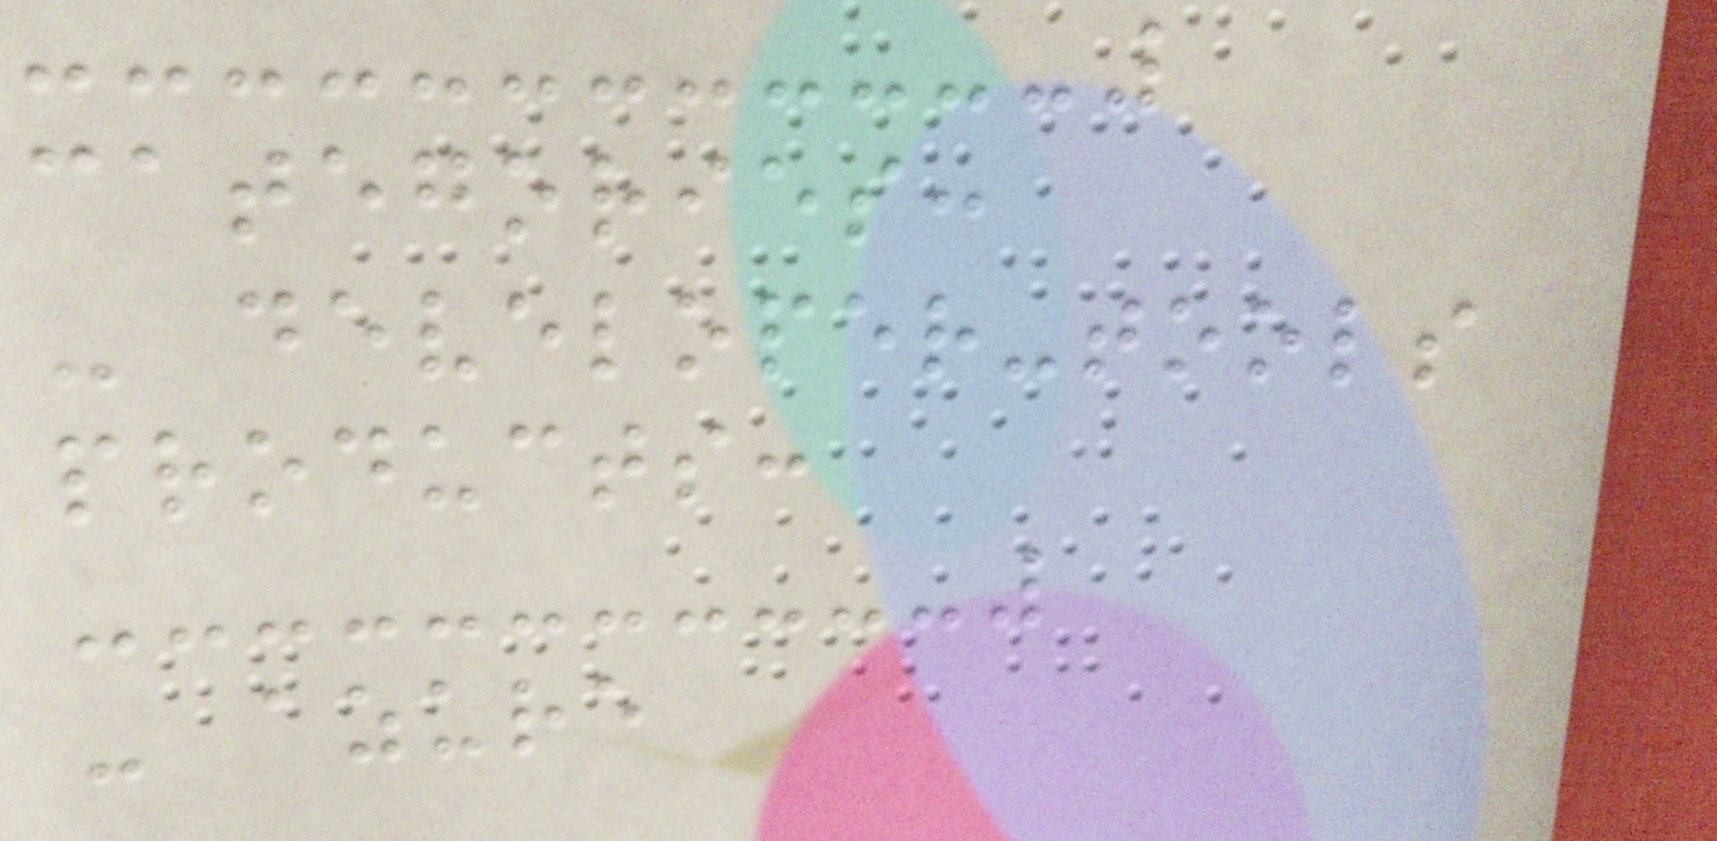categories:
- developer-tools
products:
- azure
